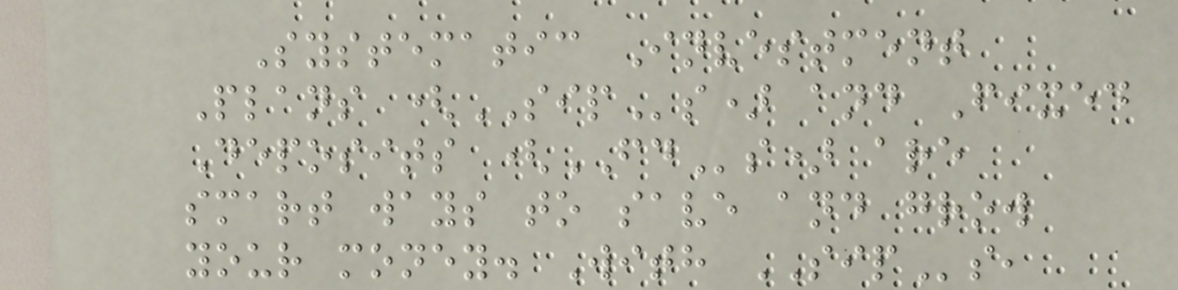Systematic Investment
Plans (SIPs) and Fixed
Deposits (FDs) are
smart ways to save and grow
your money. With SIPs,
